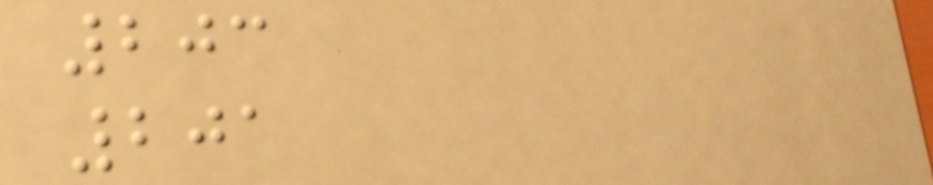203
201
